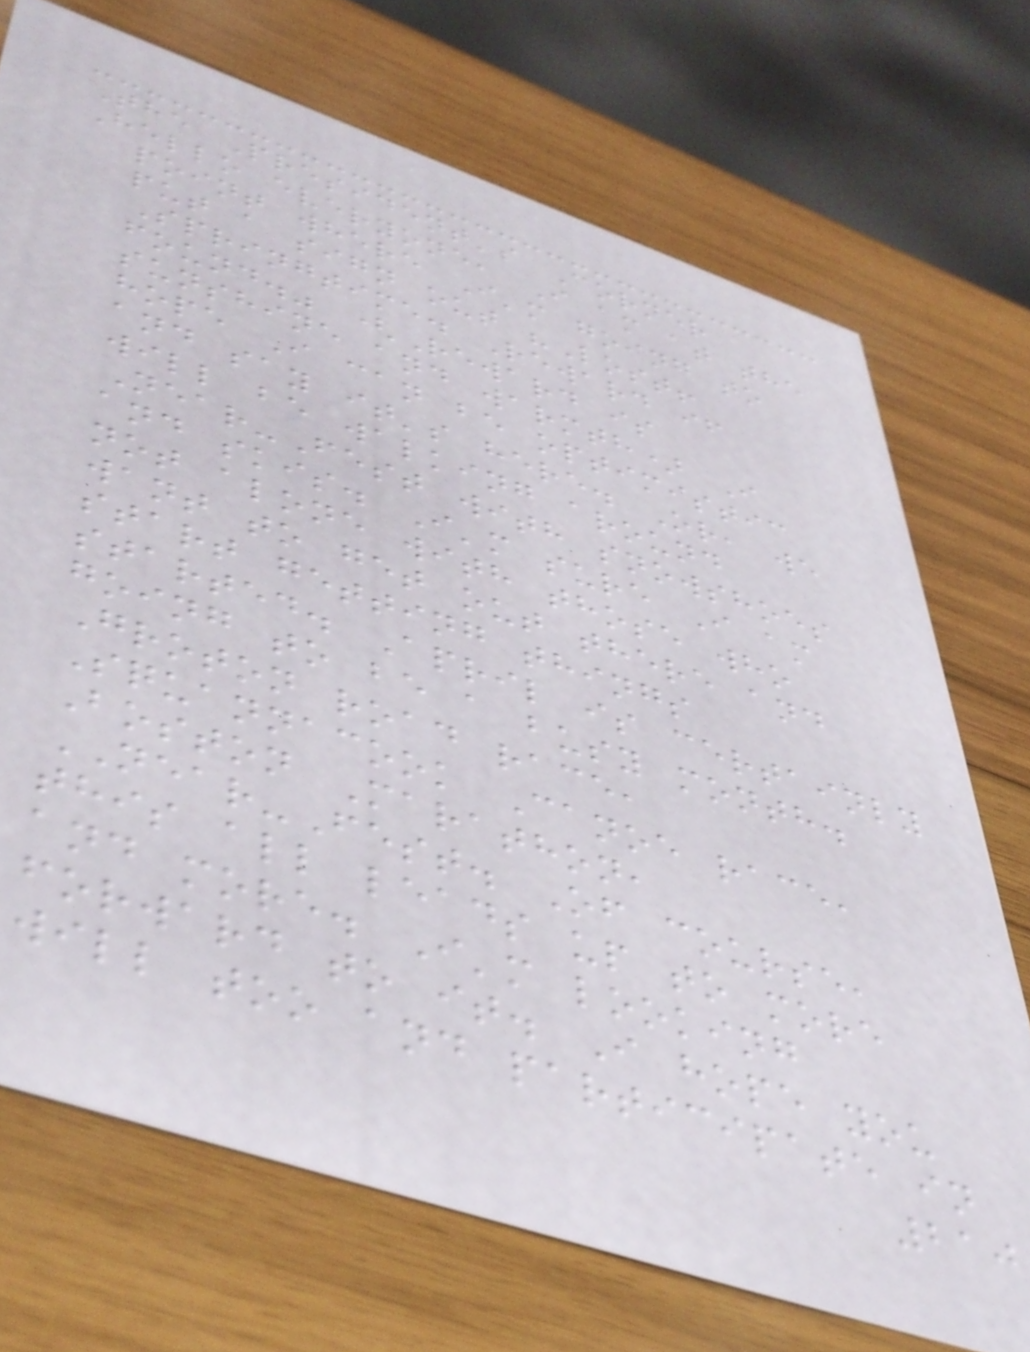The President's Corner
Hello everyone, I am at the
point where I'm going to
put a sign out "Lost!
Springtime. Reward if
found." (Reward is
sunshine and warmth) I
hope I can be optimistic
and say it's here. Or, we
will be walking around
Near-Fest with snowshoes
and skis. I'm sure I am
not alone with those who
want to get out there and
start getting things
started. April is certainly
going to be a busy month.
Groton road race,
Squannacook Canoe race,
Boston Marathon,
NEAR-Fest. Of course,
this all leads up to more
and more. I'm looking
forward to it. I hope you
will too and participate in
210
